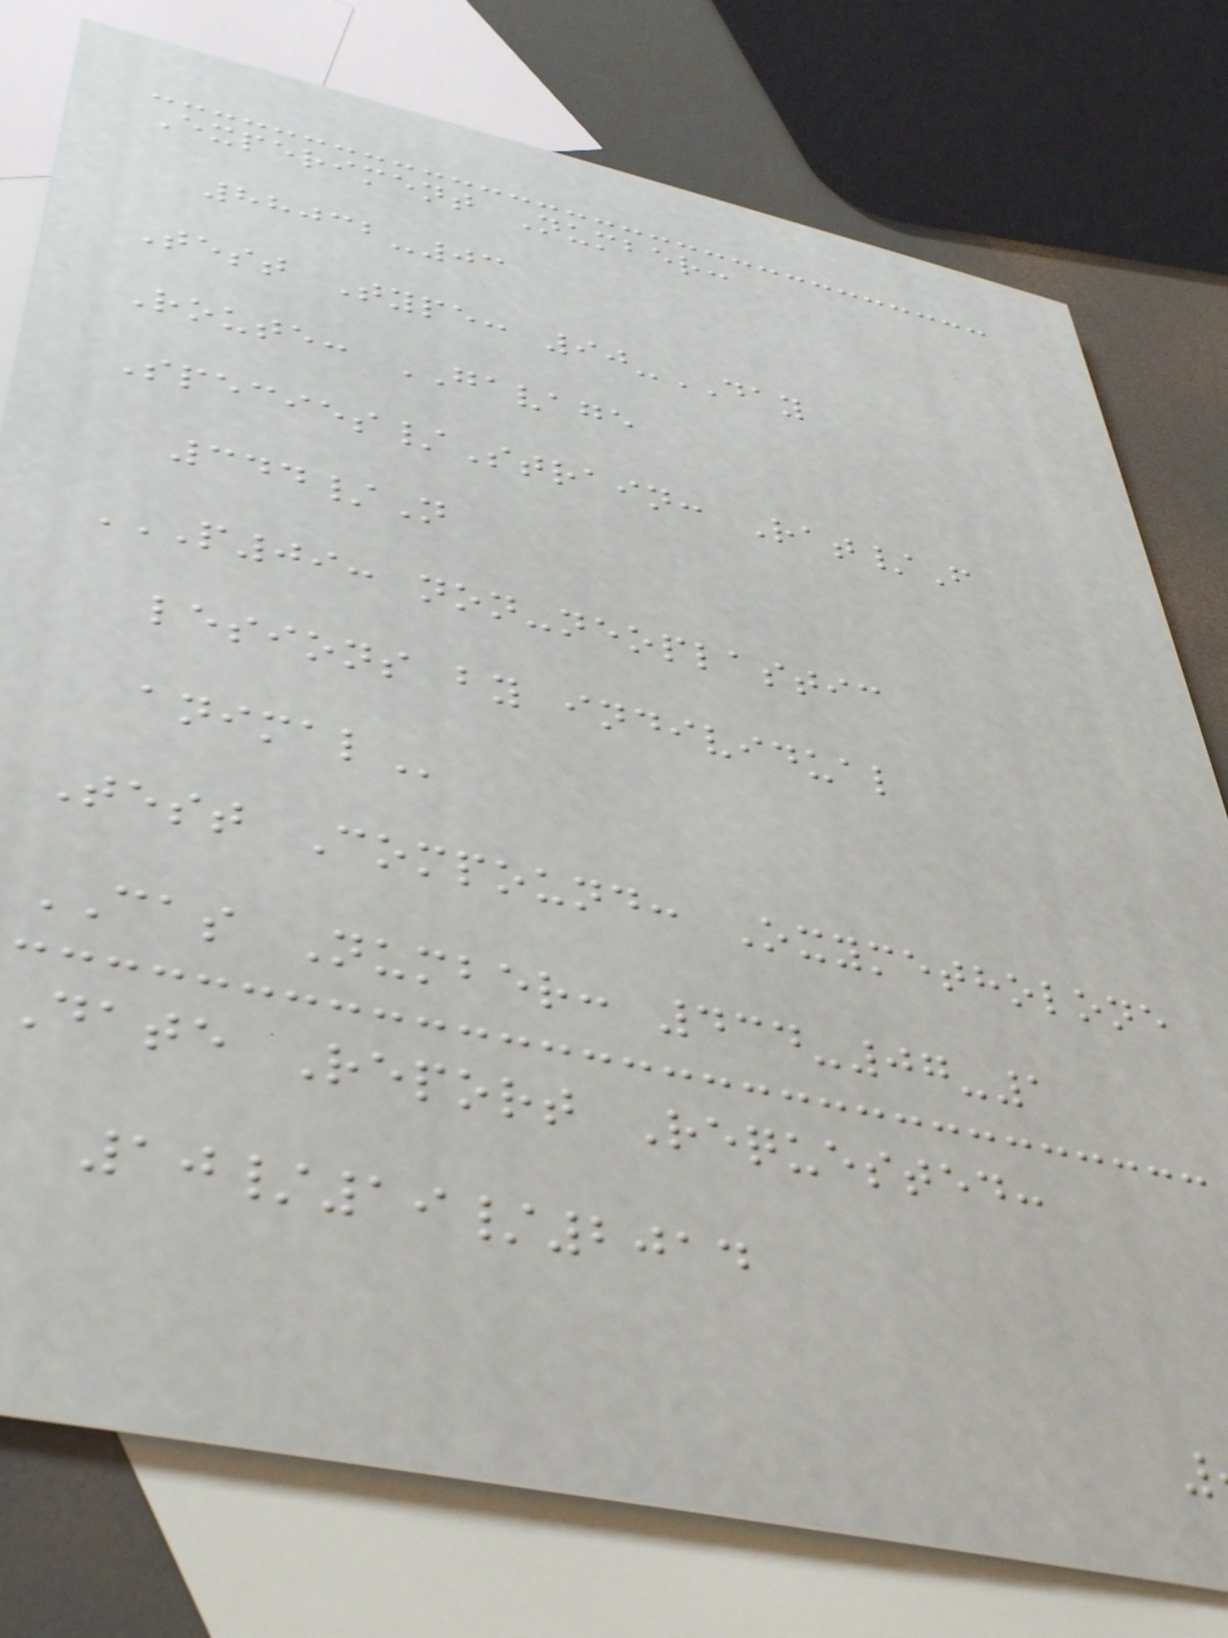Experiment Number:
88032-03
Test Type: 90-DAY
Route: GAVAGE
Species/Strain: Rat/F
344/N
P09: NON-NEOPLASTIC
lesions by individual
Test Compound: Oxymetholone
CAS Number: 434-07-1
Date Report Requested:
10/19/2014
